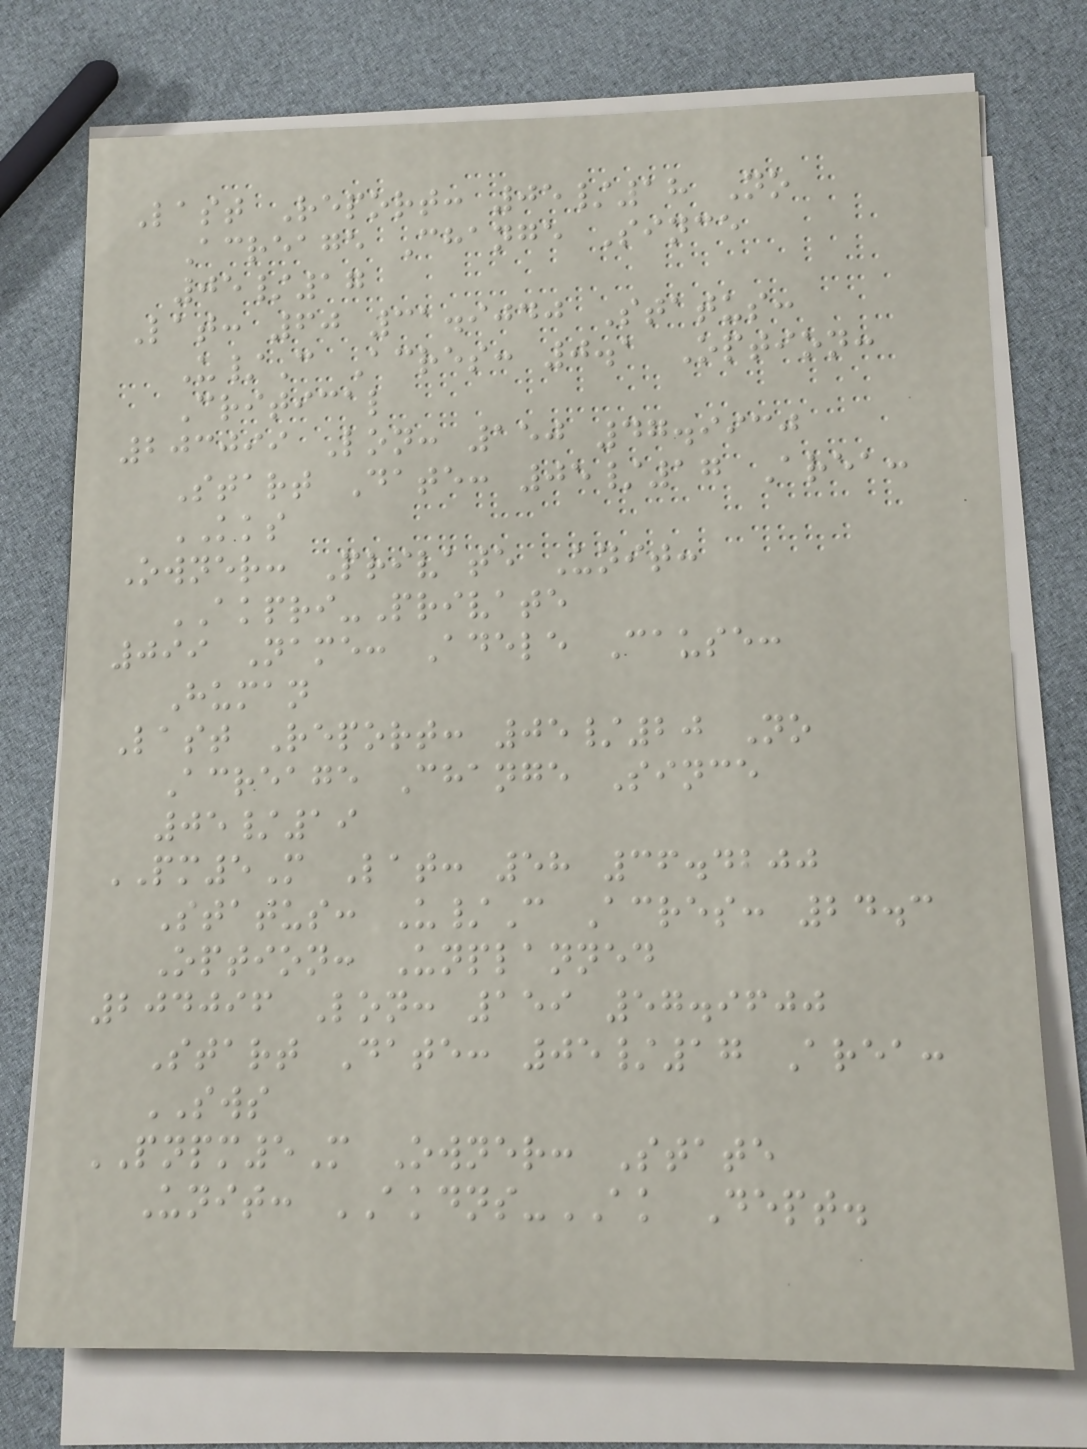Last Report: 05/18 No
Acreage Change Since
05/17
Lat: 60 31.9040 Status:
U/C Acres: 0.1 Option:
Critical
203099 Lon: 150 47.9930
Start Date: 05/17 Area:
KKS
Owner: Private Unit:
AKPRI-Private
099 Name: Adele Cause:
Human
Last Report: 05/20 No
Acreage Change Since
05/19
PM5M Lat: 58 36.4200
Status: U/C Acres: 24.3
Option: Unplanned
204096 Lon: 159 57.9600
Start Date: 05/17 Area:
SWS
PNPM5M Owner: State
Unit: AKDNS-AK Dept.
